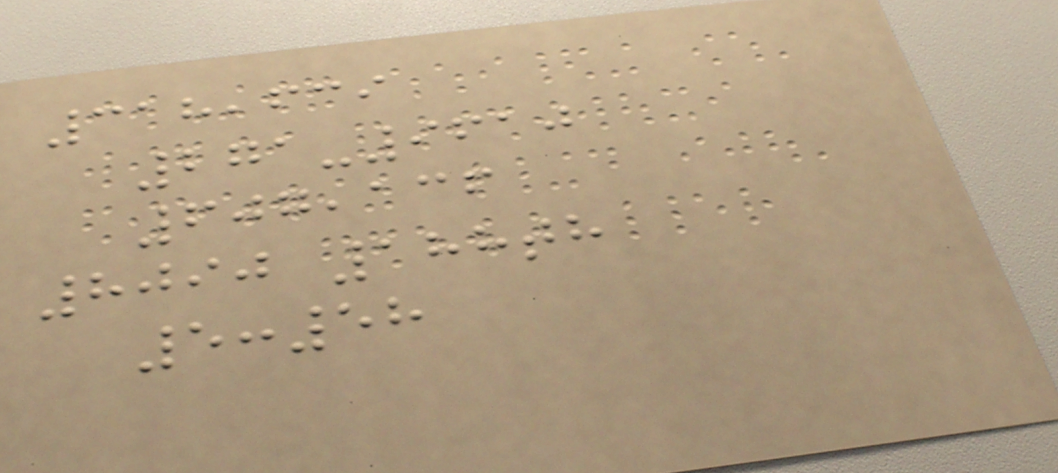318,639
271-9610
607,136
8090 188th
5:58
